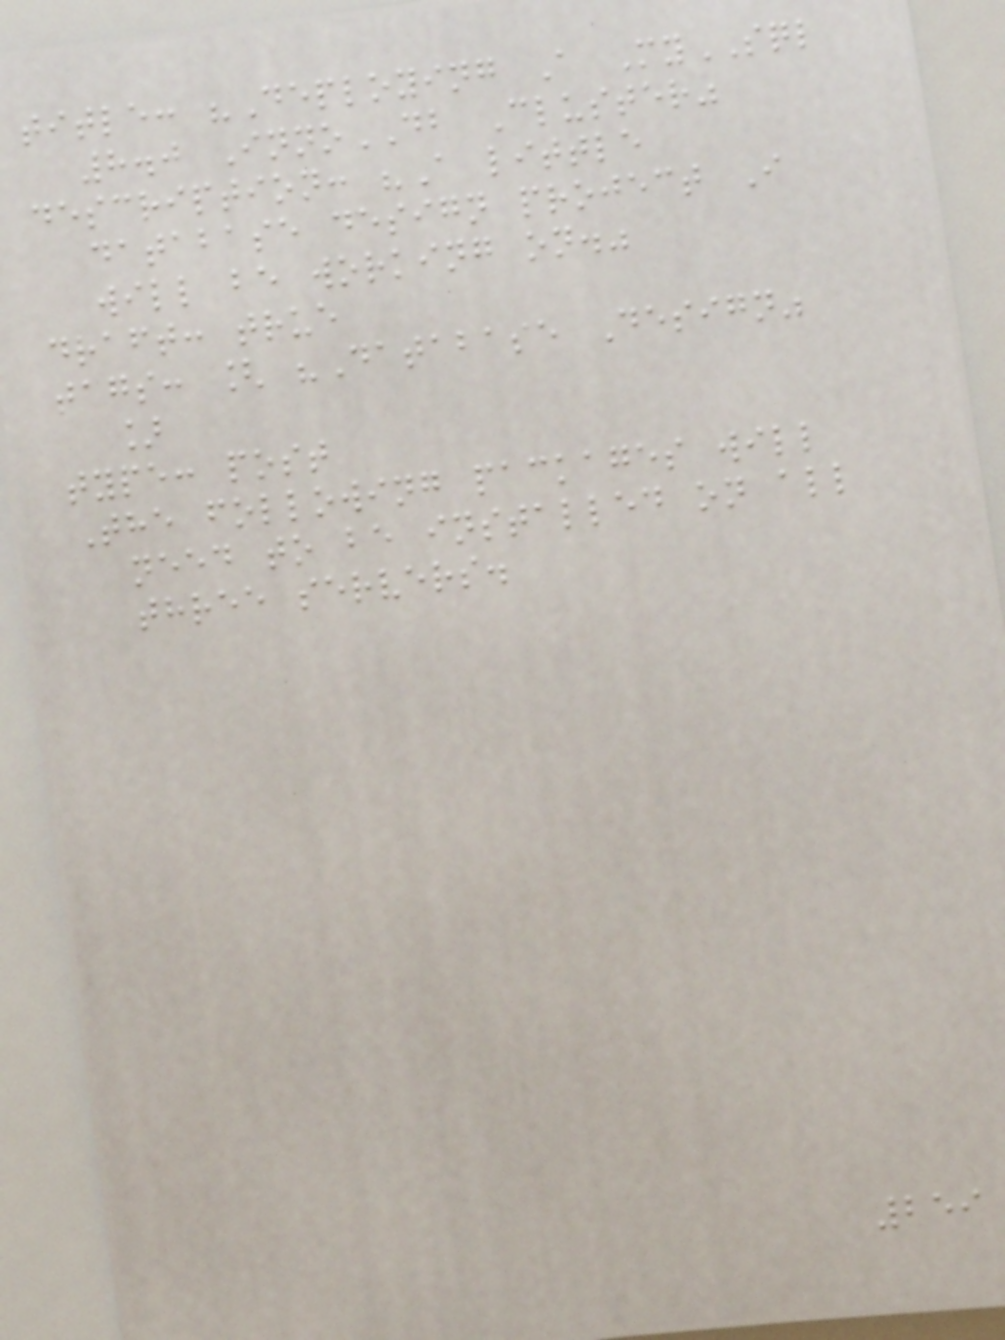title: "Deploying A MySQL
8.0 InnoDB Cluster"
description: "A little
database design project I
will be working on."
draft: true
tags: [ "Database Design"
]
type: post
The following packages will
need to be installed on all
three servers.
259
